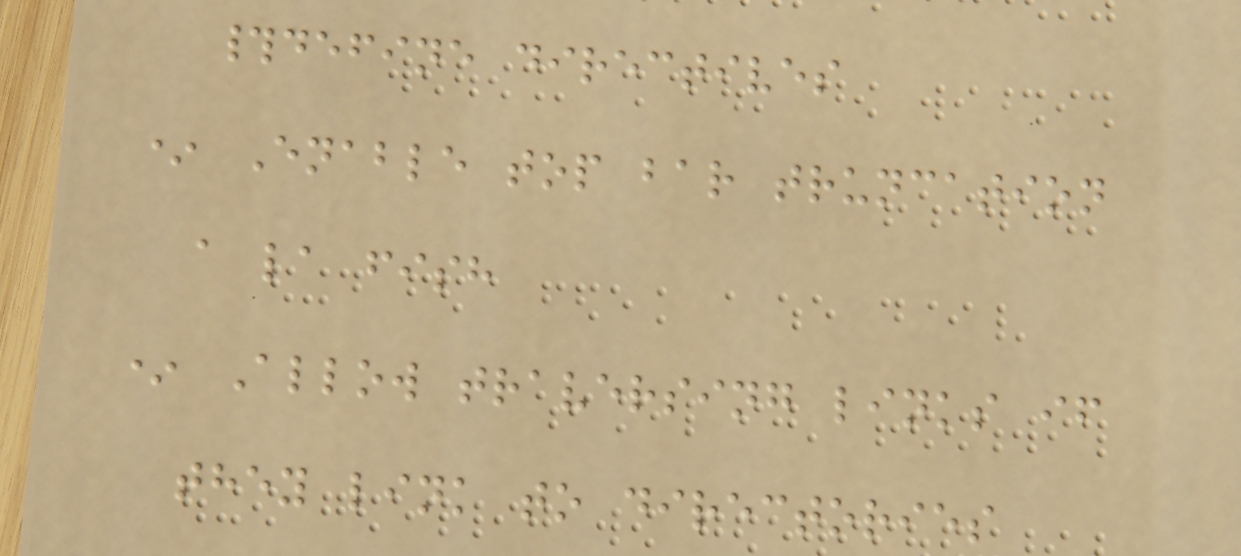#define directives
* Enable top bar truncation
a la fish
* Allow traversing links if
they link to directories
